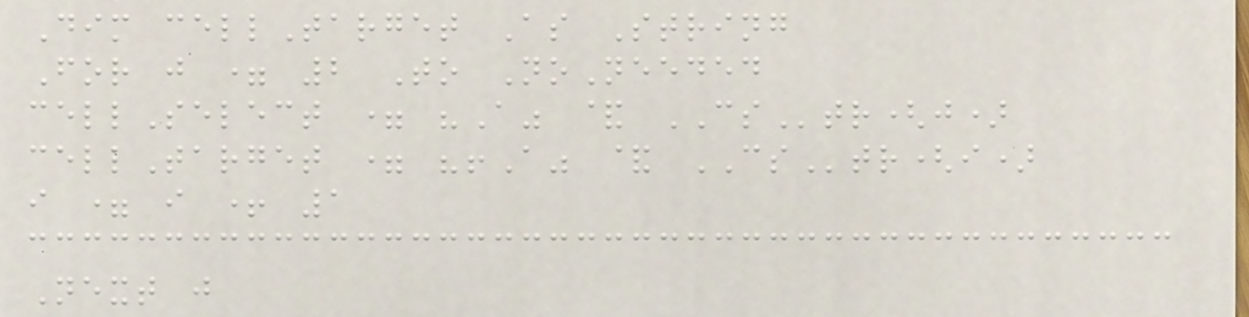Dim cellTarget As String
For j = 2 To NoNeeded
cellSelect = "A" & CStr(j)
cellTarget = "!A" & CStr(i)
i = i + 1
Next j
